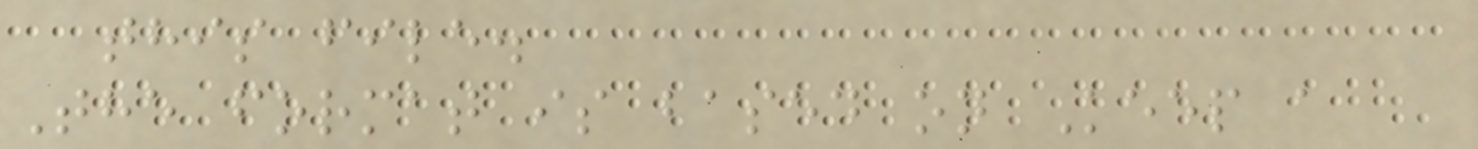this file.
The format is based on Keep a
